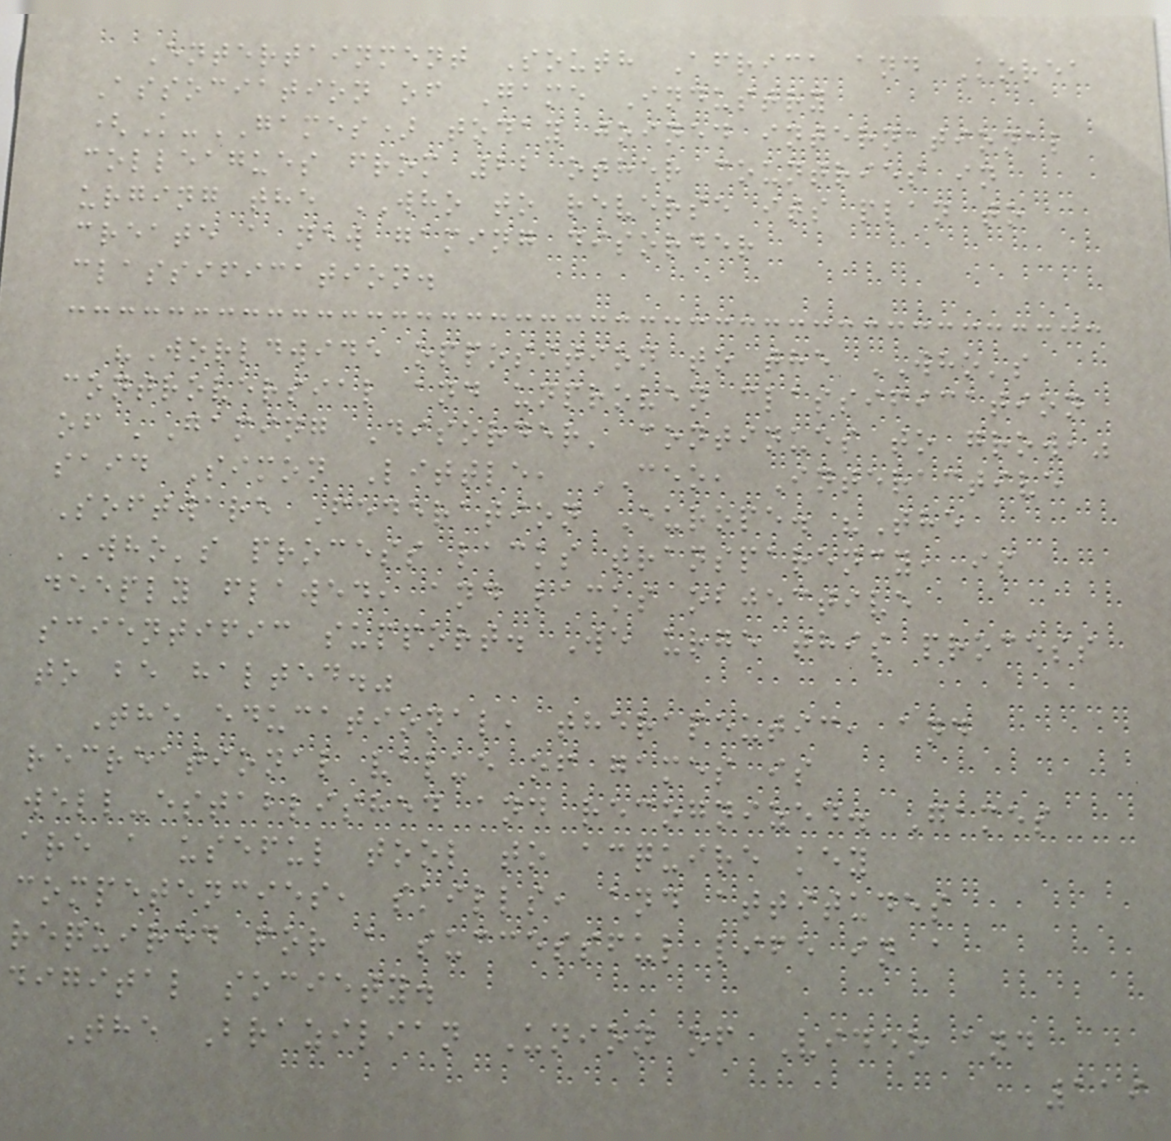Entertainment South Africa and Korea
Association of Game Industry
(K-GAMES) today joined international
colleagues from 22 other countries in
urging the WHO to reverse its plan to
create a new gaming disorder
classification.
"Worldwide opposition to the WHO's
controversial and unproven classification
of 'Gaming Disorder' continues to grow,"
said Simon Little, CEO, Interactive
Software Federation Europe. "The
WHO's process lacks transparency, is
deeply flawed, and lacks objective
scientific support. We urge this process
to be halted."
The educational, therapeutic, and
recreational value of games is
well-established and recognized. Games
are a useful tool to acquire key
competencies, skills, and attitudes
required for a successful life in a
digital society.
The Brazilian Union of Video and
119
